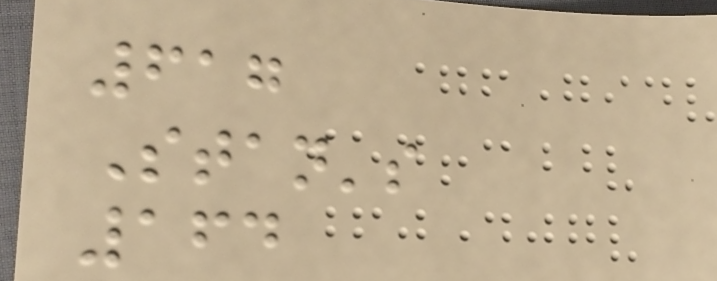617
Stan's
164
